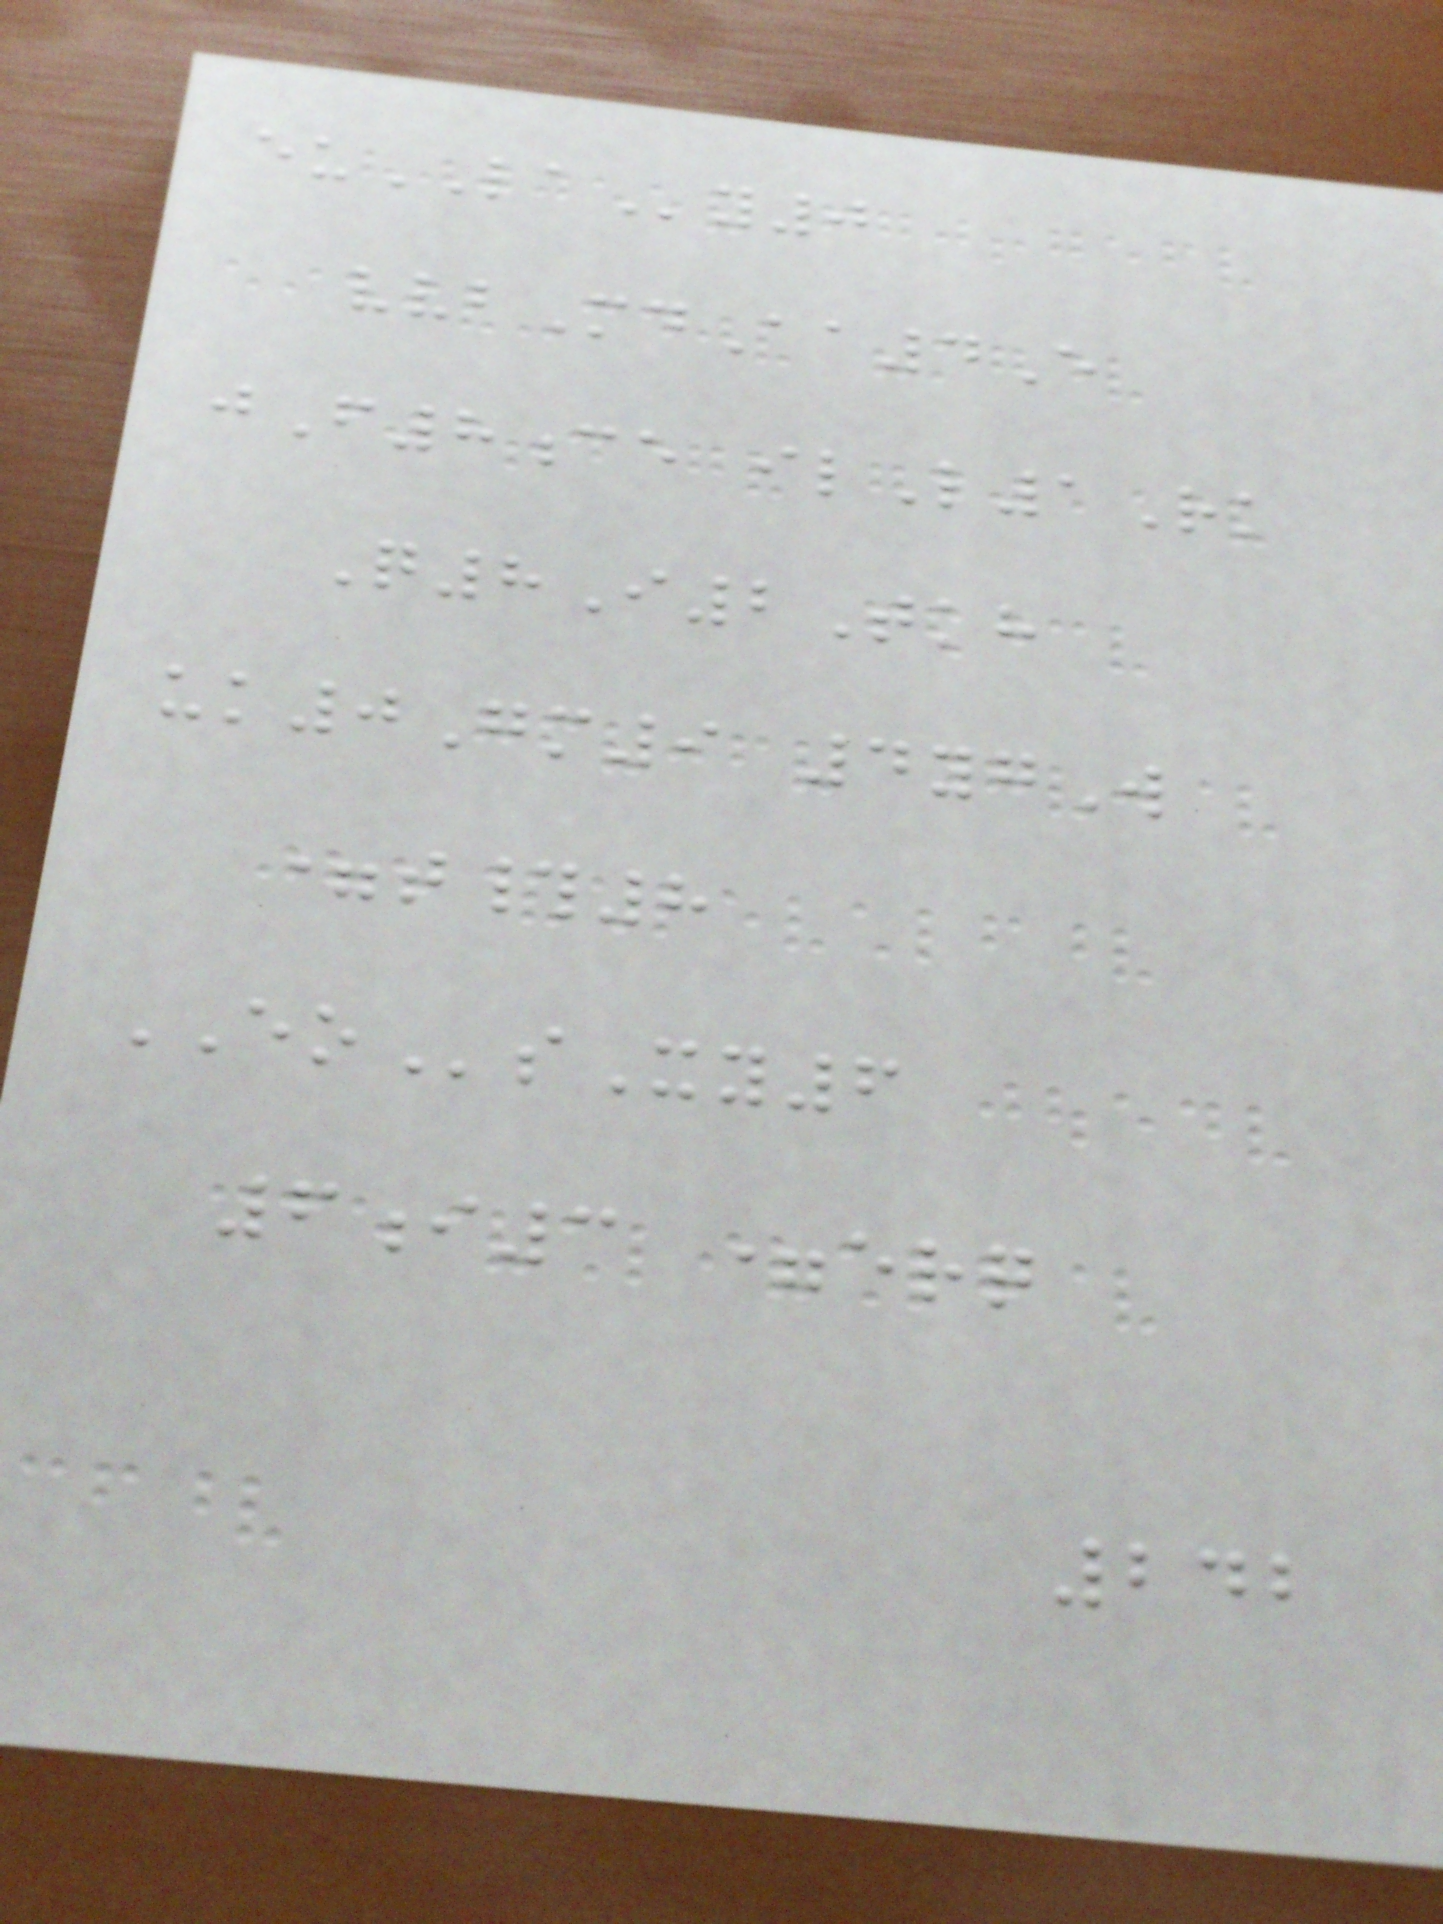euLAy0
vvbMdAa4E
jF8ce ilL1Rk
Q8I2Tkh
uk0Gm9 4ygW
=t#8
EOsXy6
6i3 =erq
242
